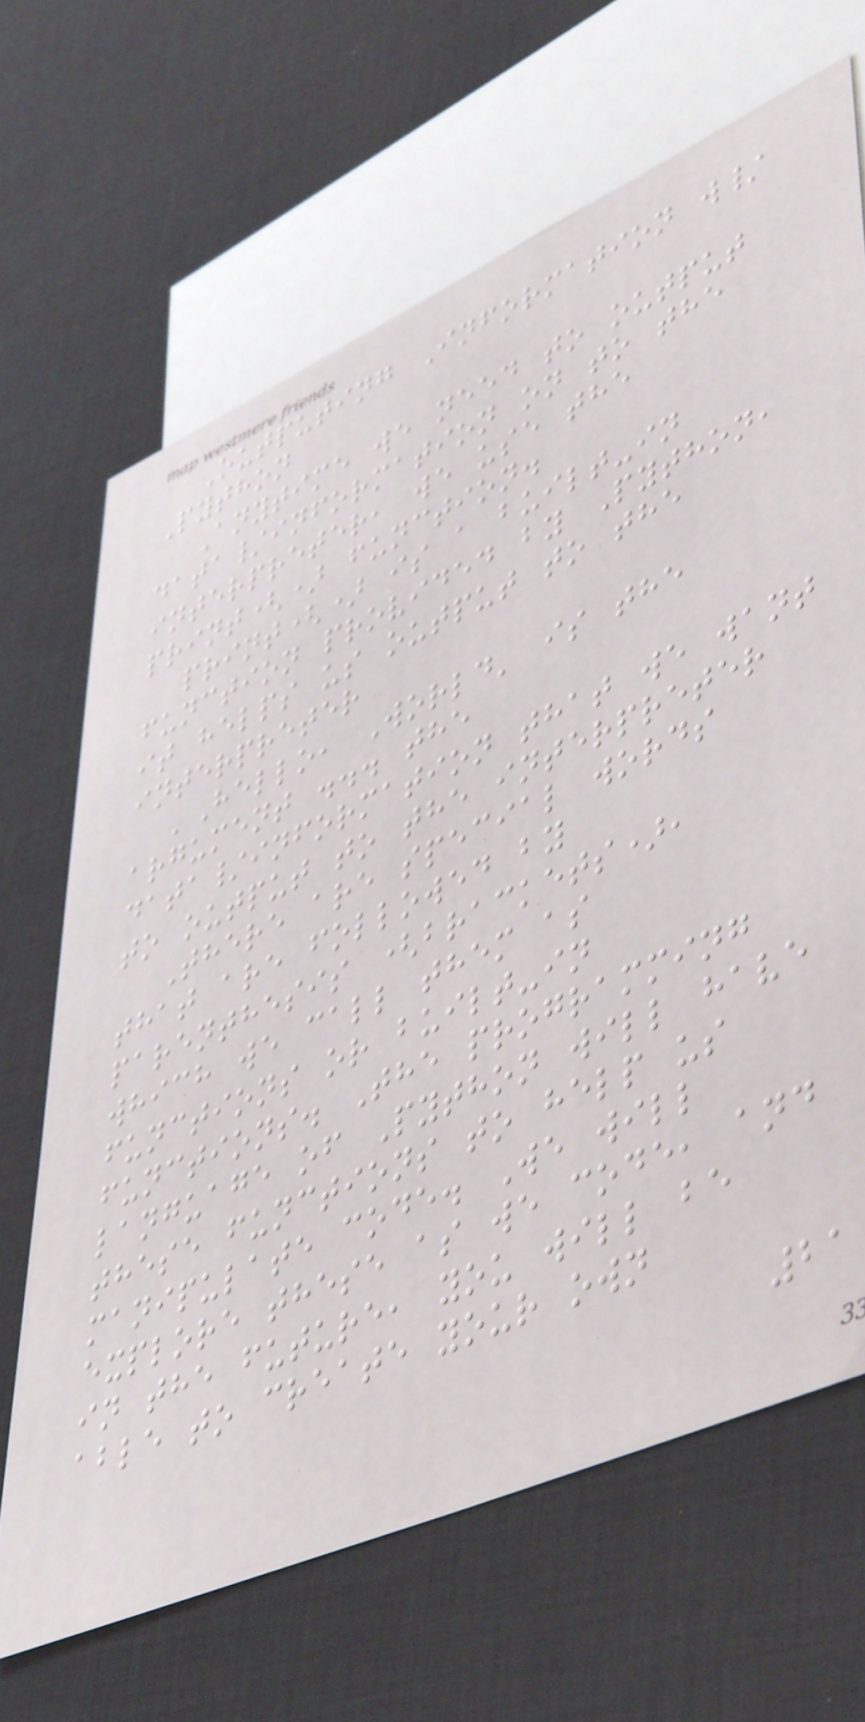Outputing Information w/
Python
Anytime we need to output
data/information on to the
interpreter, we use the
print() function.
print() is a built-in
function provided by Python,
it helps us output to the
interpreter
'Hello, World' is the
argument ... the
data/information that we want
to output to the interpreter
There are special words
that are followed by
parenthesis (brackets),
which we call them as
functions or built-in
functions. The programming
language of Python will have
these functions to help us
manipulate code. We will
explore these as we code, and
in the future, you will be
able to create your own
21
